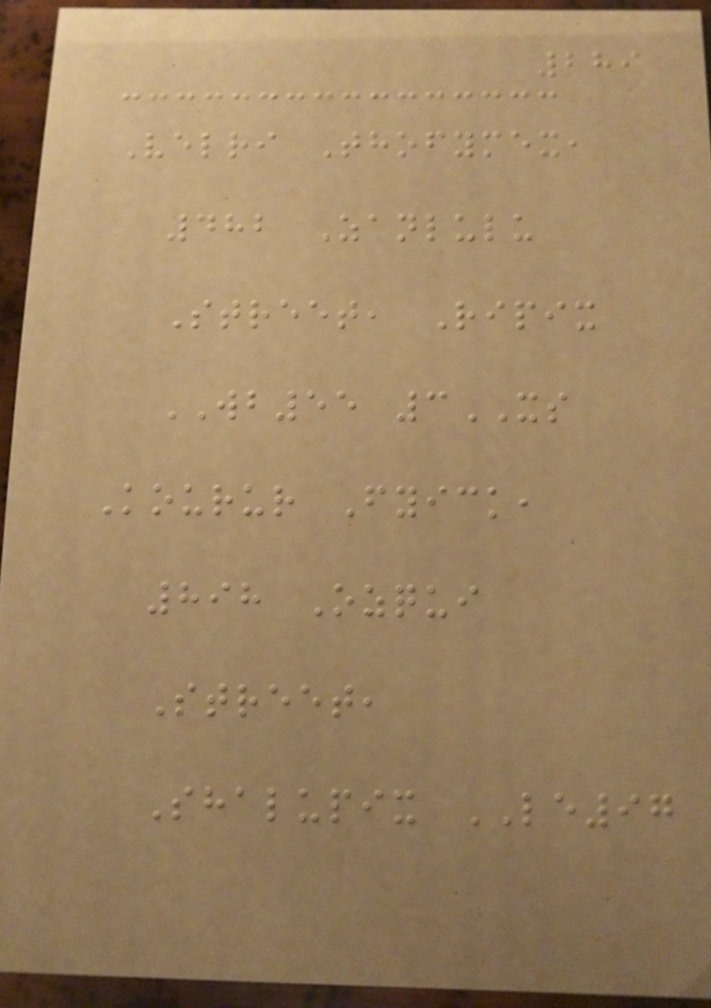289
Velri Thofymex,
482 Zanlulu
Street, Ripix
WB55 3XS
Kourur Fyick,
898 Ozqui
Street,
Shalupix LE97
